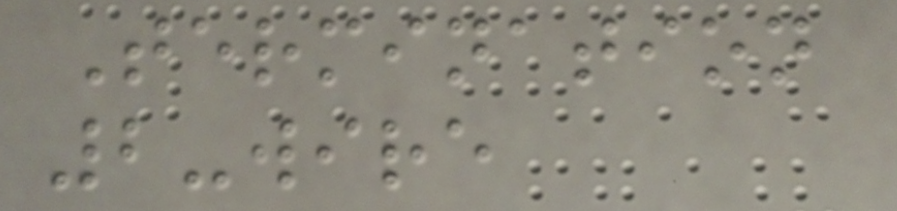Termination
2-wire
